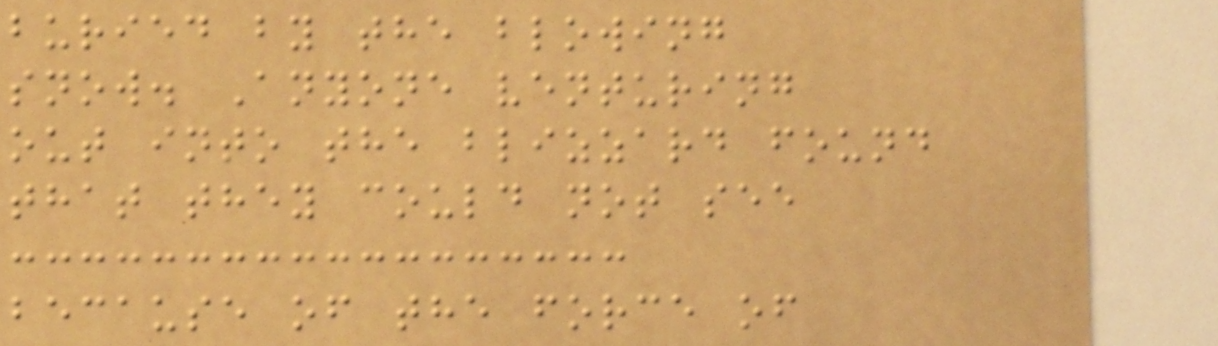buried by the blowing
snow. Anyone venturing
out into the blizzard found
that they could not see
because of the force of
